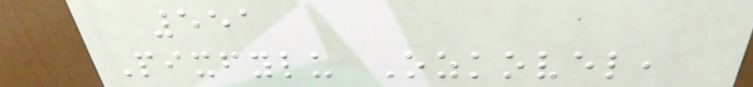551
Pixfylu Ozkovel,
